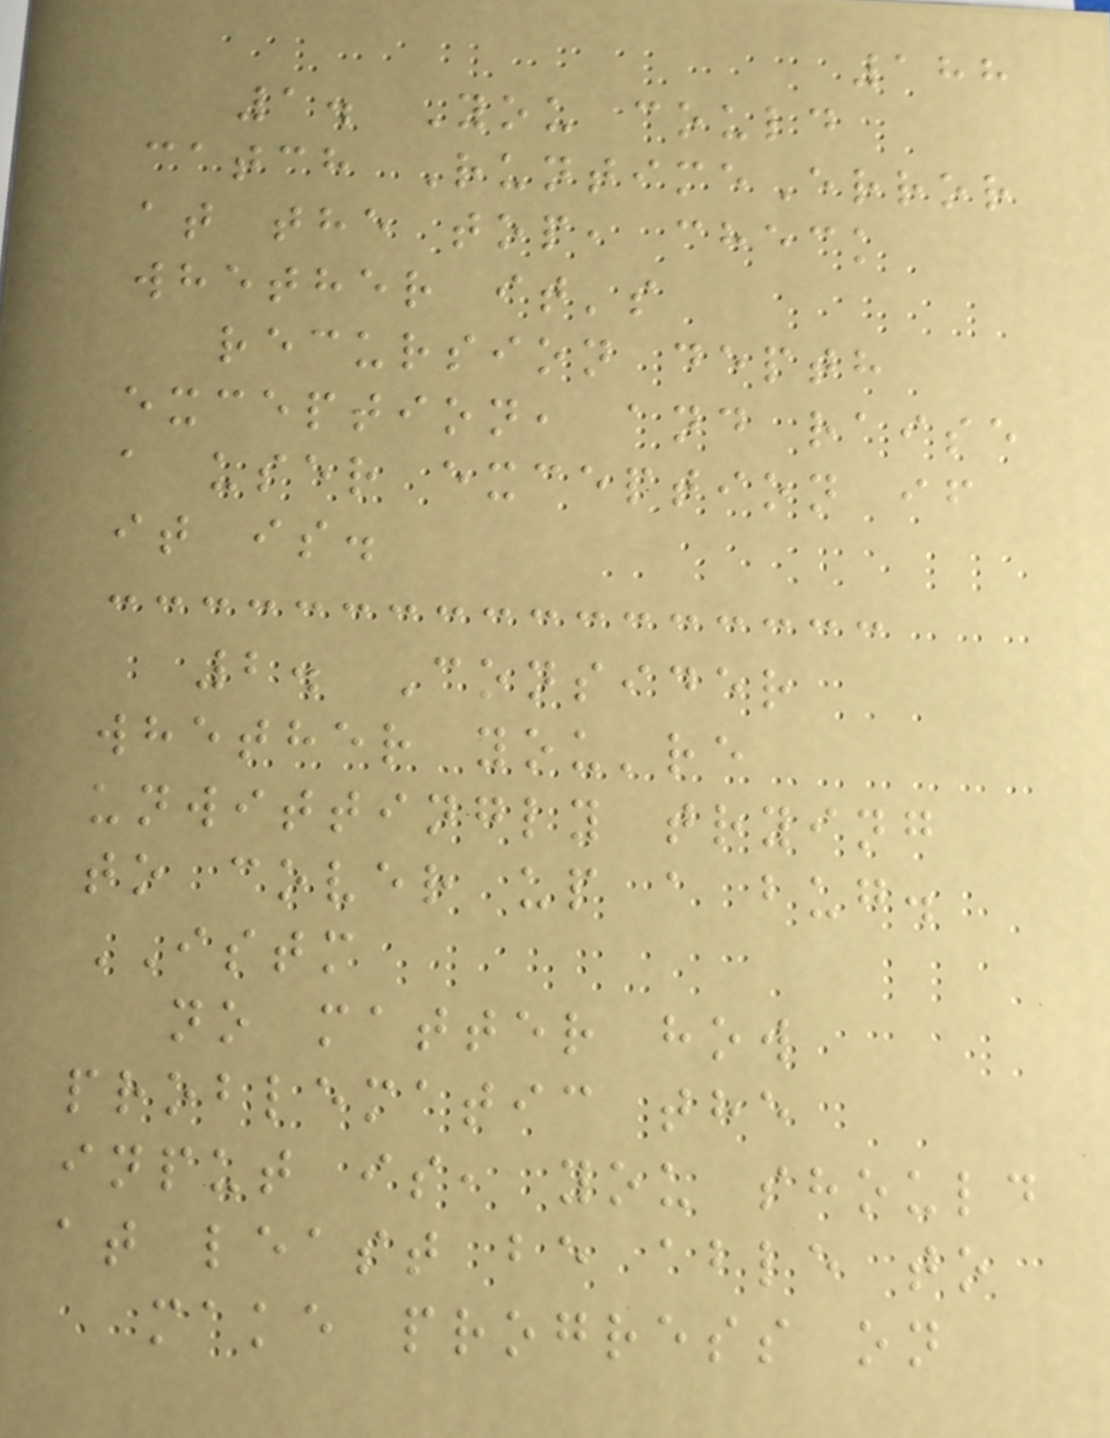188
1. You could
catch RuntimeError
at the top, check
whether it's
recursion depth
exception, and raise
a user exception if
it is.
2. Consider
whether you're
unwittingly trying
to cover up a bug.
ISTM
no matter how
problematic the
input is, you should
at least be able to
make progress on
